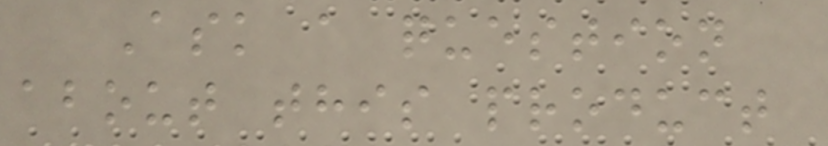Ask a question
about this product
